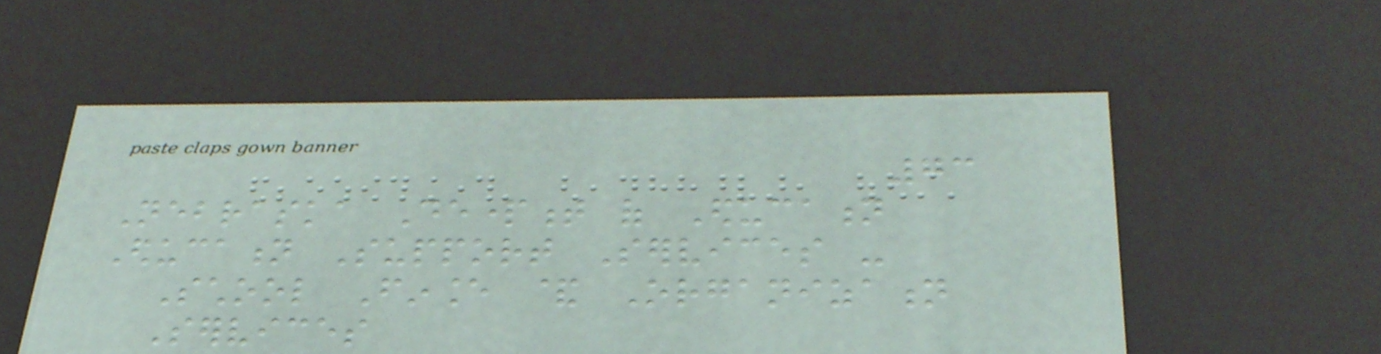73
Nebraska Department of Education
Education Support Services -
School Finance & Organization
Services
